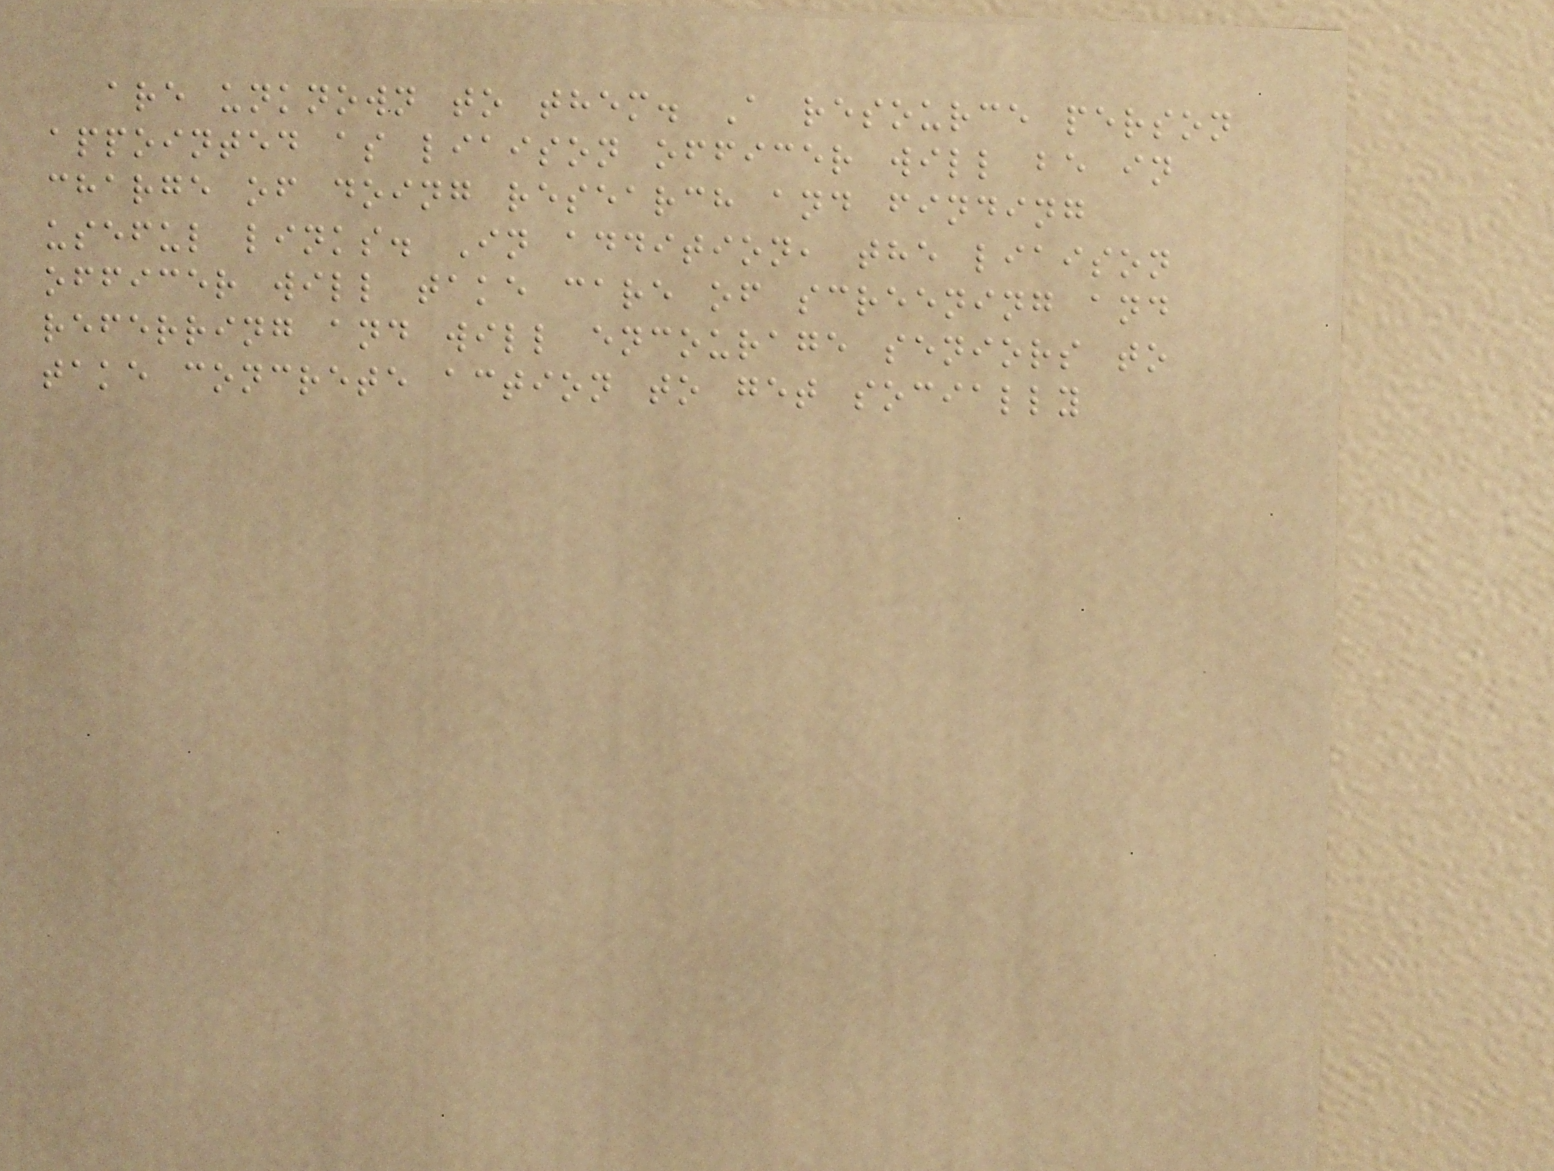are unknown to them. A resource person
appointed as liaison officer will be in
charge of doing research and finding
useful links. In addition, the liaison
officer will take care of screening and
referring and will encourage seniors to
take concrete action to get socially
